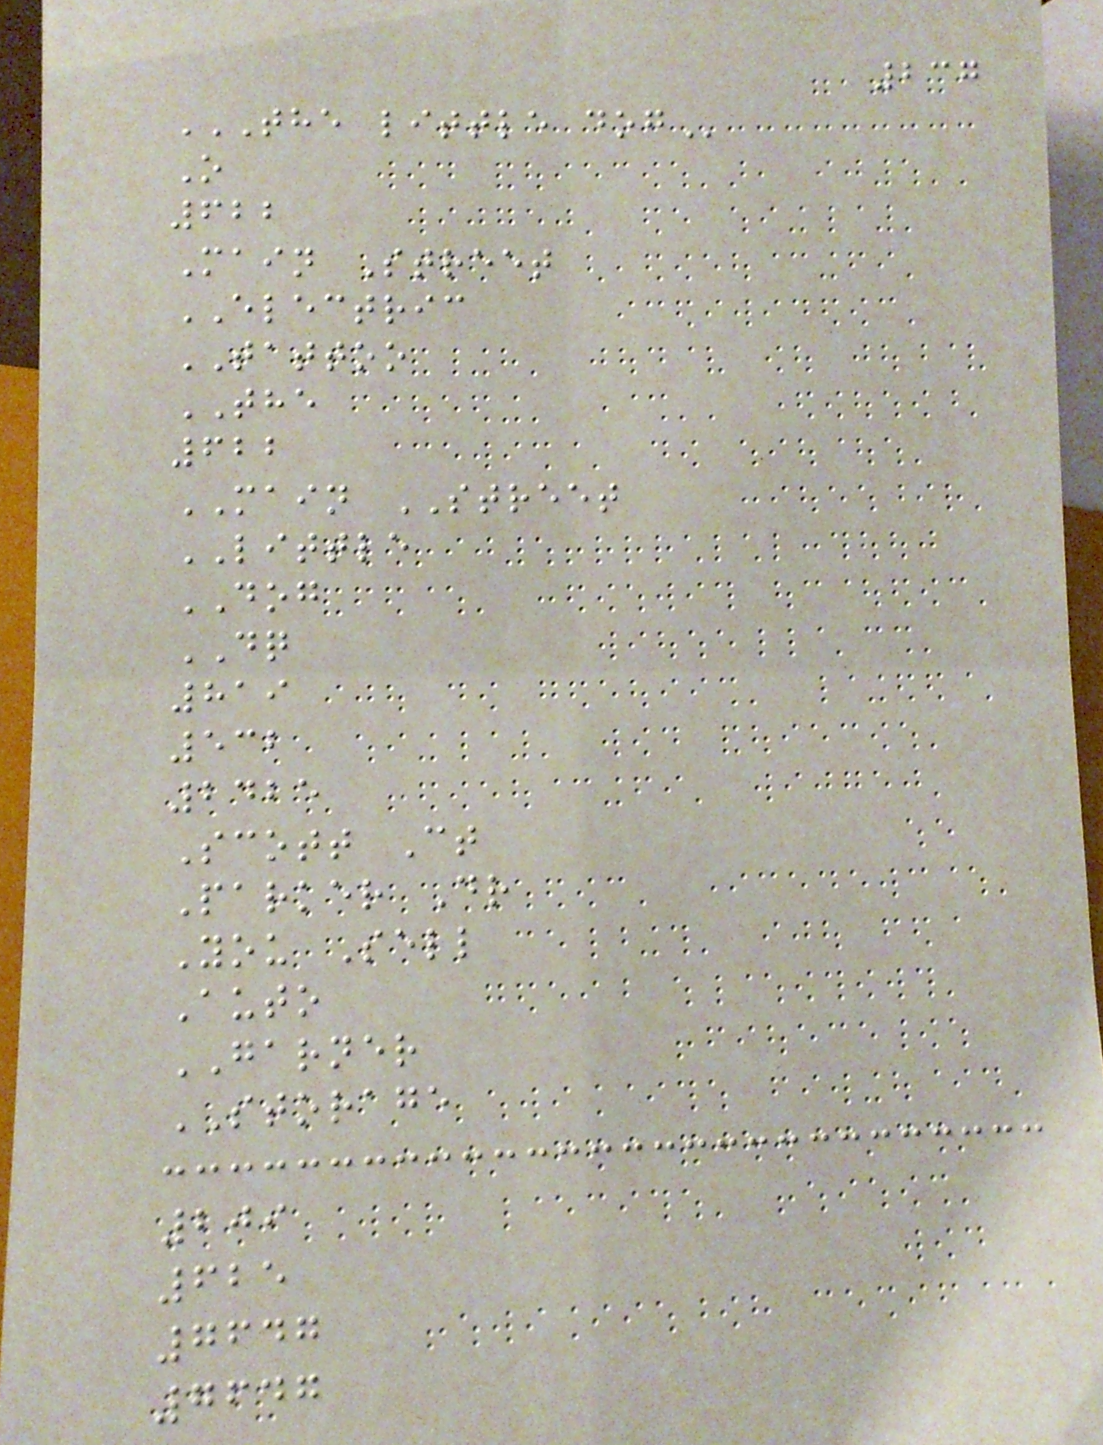237
THE LITTLE DOG
O
622
Main Street
ELECTRIC
TATTOO
THE
622
MAIN STREET
LITTLE
DOG
DQ
819
532
2425
Scott Ct
Parker Dr
You Sell
Auto
GARNER
STORAGE
209
625
7647
7647
